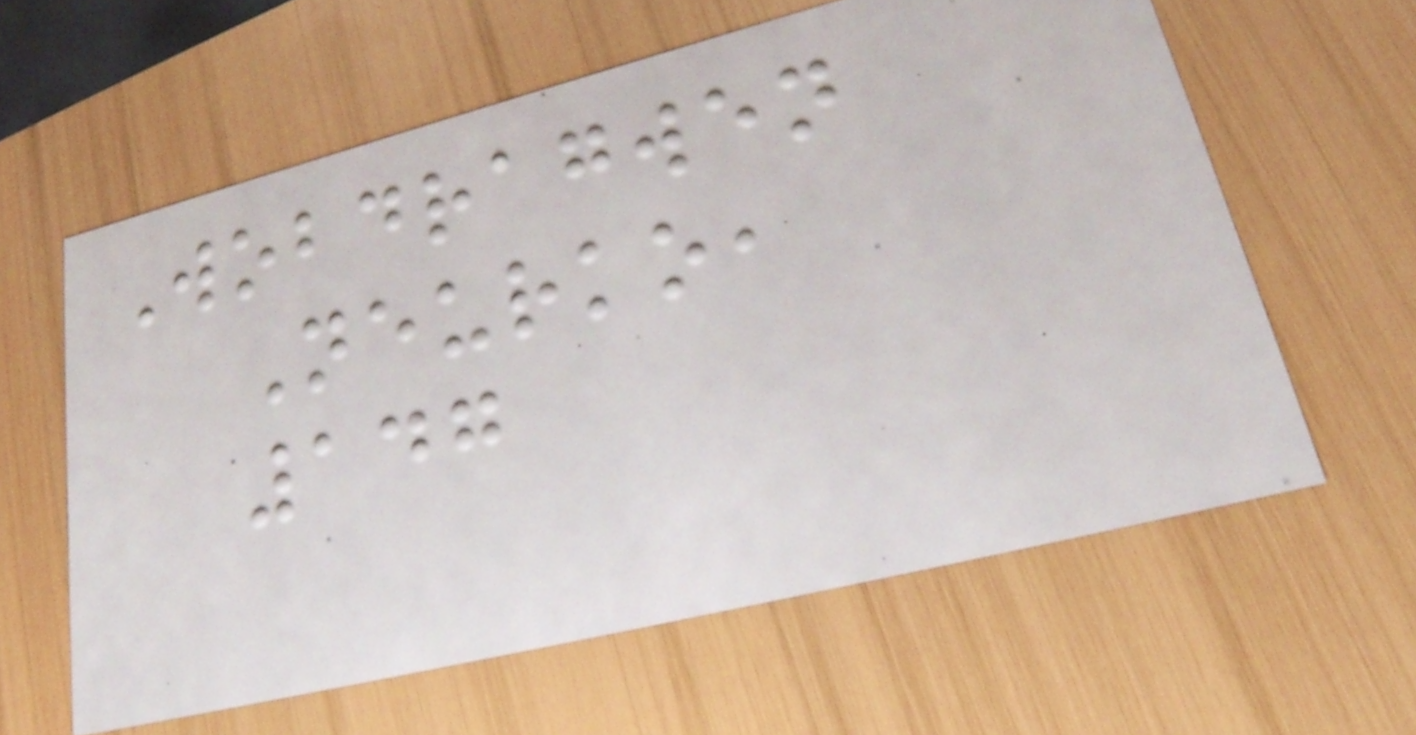Wobdragwen
Neurko,
147
